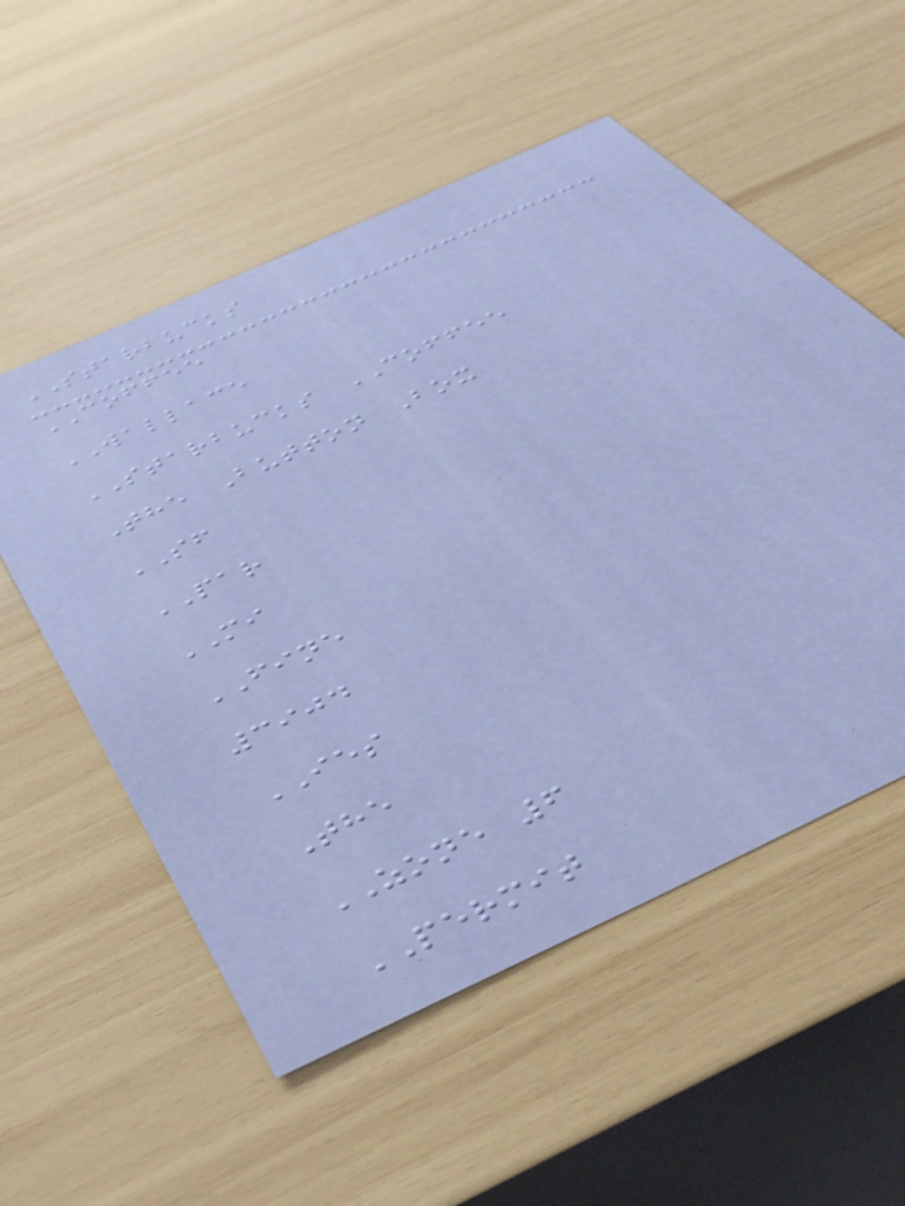STARBUCKS
COFFEE
WALLACE
STARBUCKS COFFEE
The Button Box
SF
PAR
MI
FINE
3904
IES
The
ZONE 6
PERMIT
